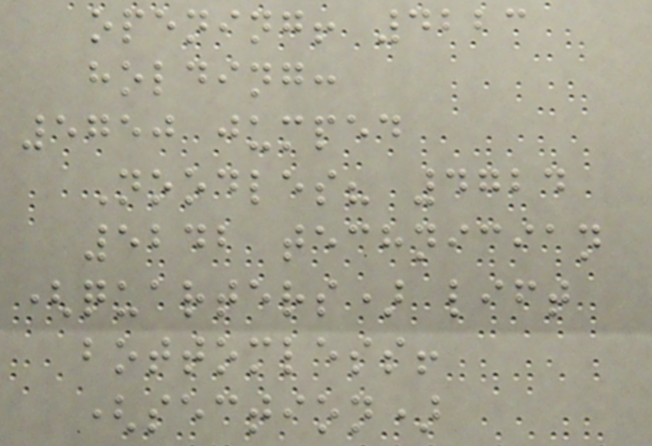opening! 4223
holding:
5750 jumped
Noodles? 4724
5242 technician
(quarters) lift
bottomless!
(section)
